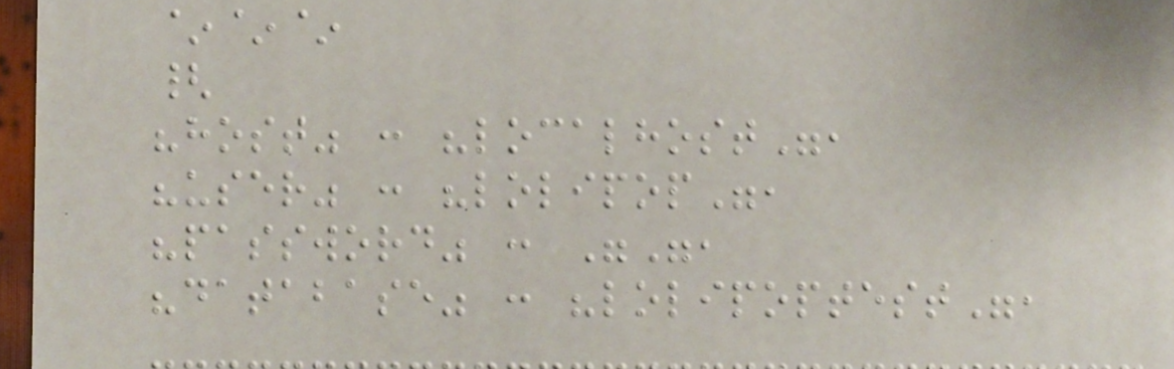~~~
{
"host" : "localhost",
"user" : "lolipop",
"password" : "",
"database" : "lolipoptest",
